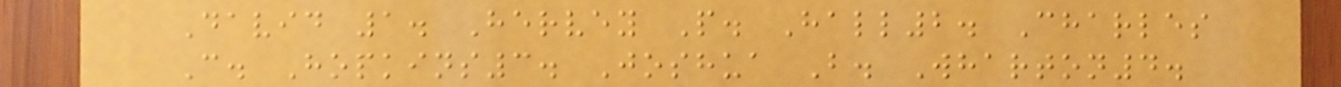David 1. Hervey P. Hall2. Charles
C. Hopkins3. Joshua B. Wharton4.
